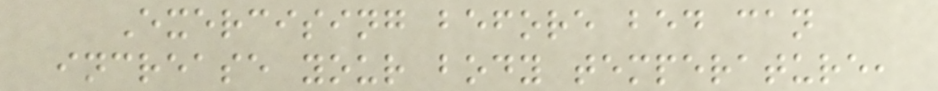Exercising before bed can
increase your body temperature,
